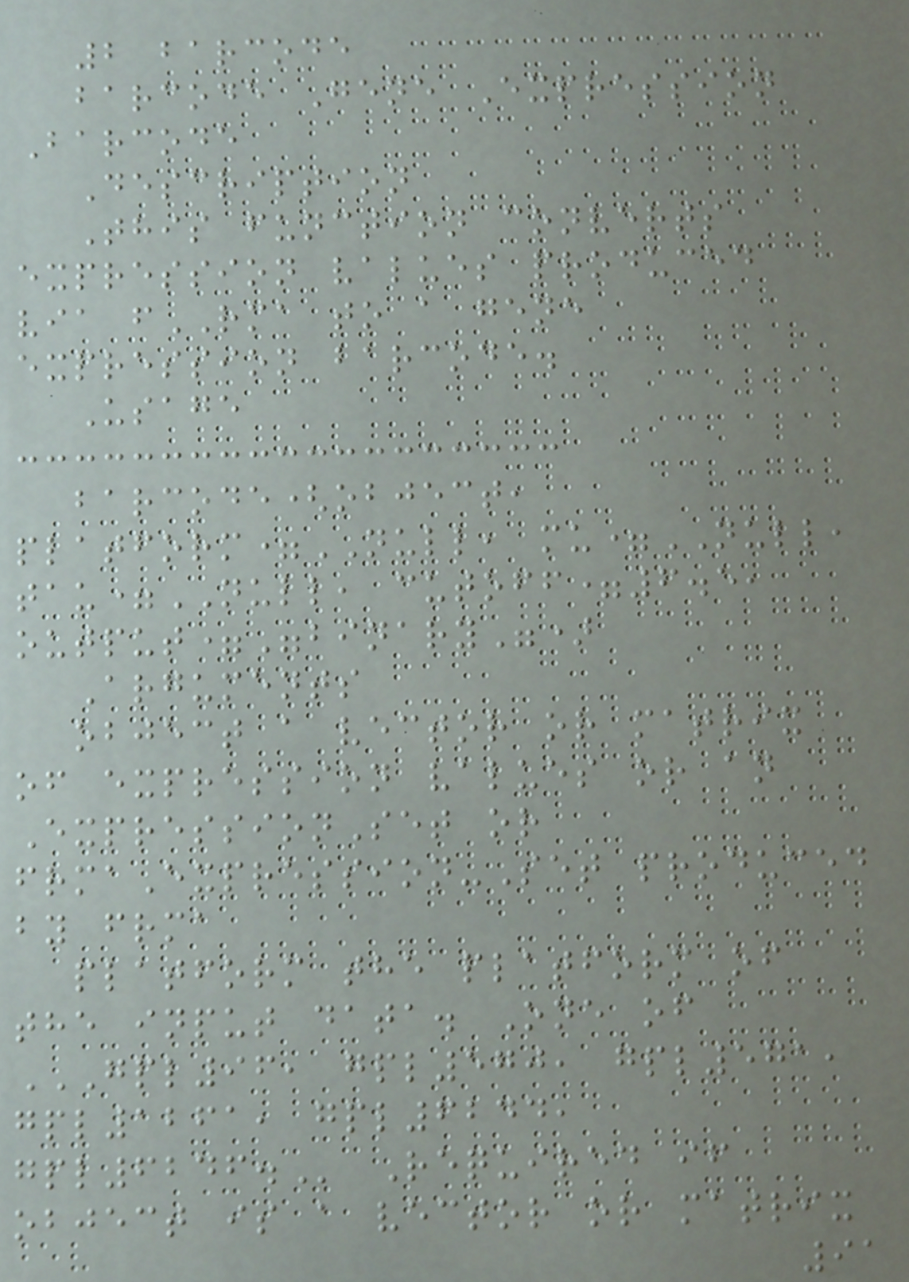2 barcode
barcode Gene Expression
Barcode
Description
This function converts
expression values produced
via fRMA to a gene
expression barcode.
Usage
barcode(object,
platform=NULL, mu=NULL,
tau=NULL, cutoff=6.5,
output="binary")
Arguments
object a vector or matrix
of expression values or an
ExpressionSet or
frmaExpression-Set produced
by frma
platform the platform of
the input data. One of
GPL96, GPL570, GPL571,
GPL1261, GPL6244,
GPL6246. Required if
object is a vector or matrix
91
